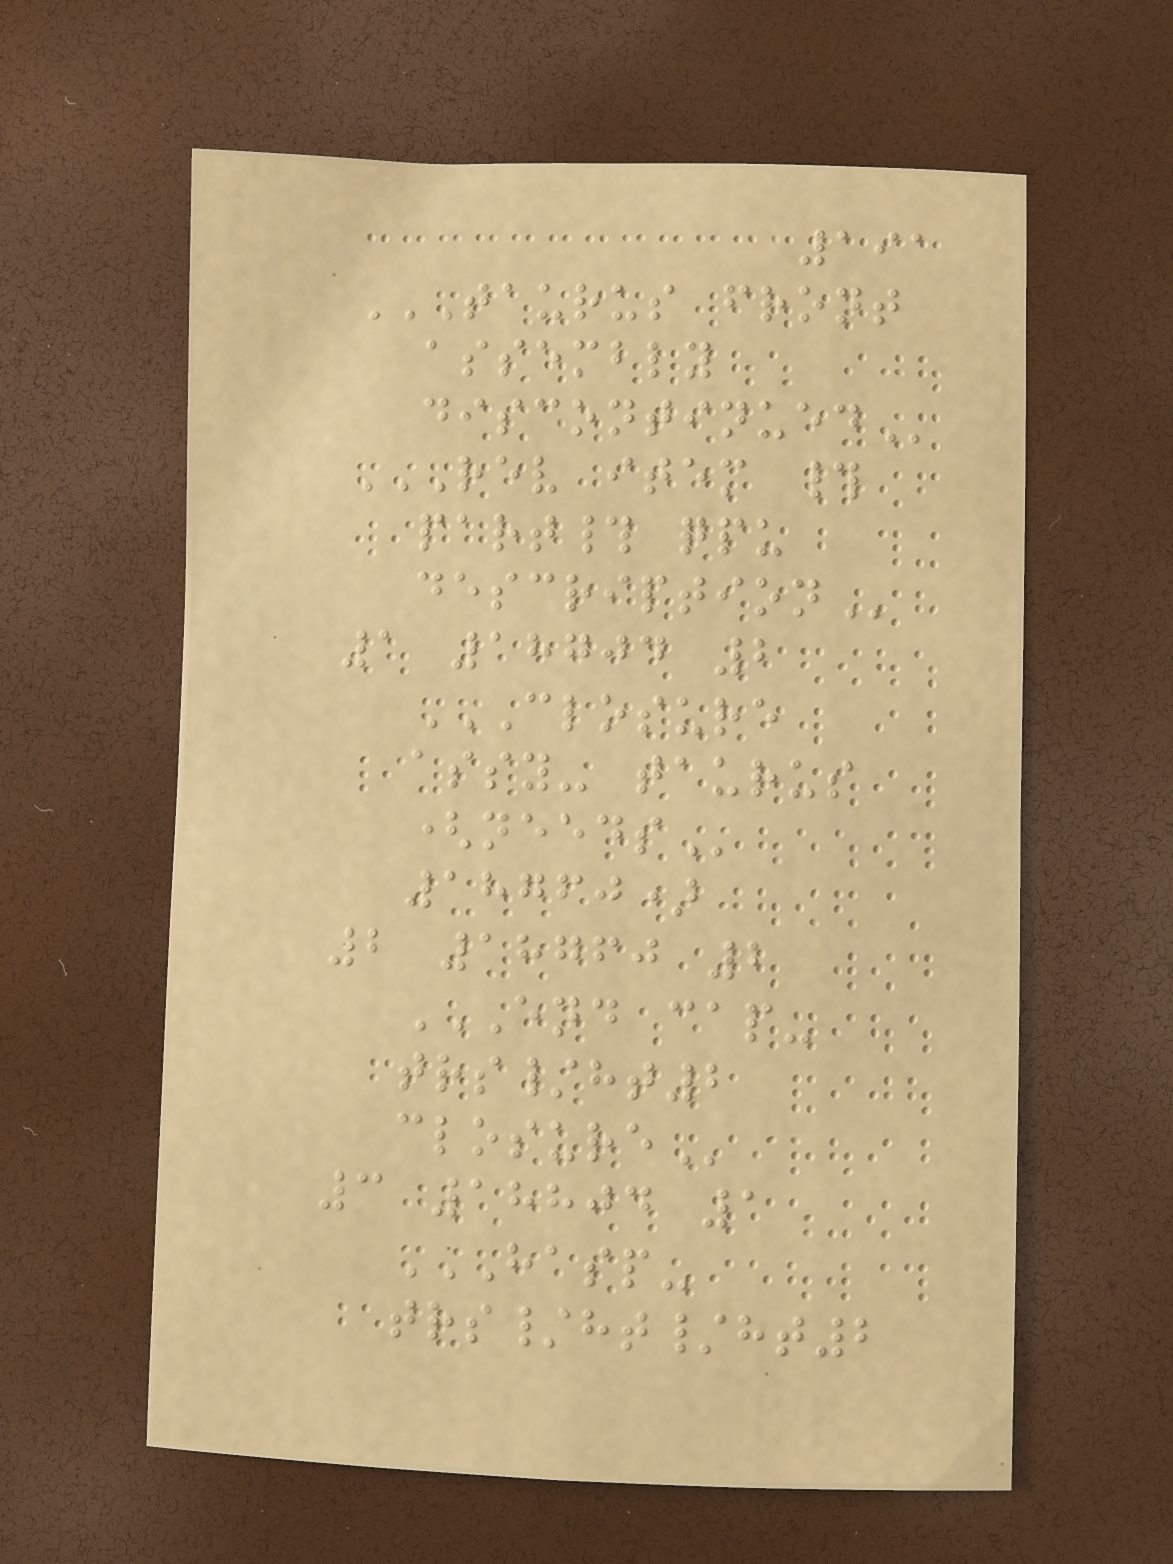191
TAURUS FRONT
ASSEMBLY
DISCONTINUED
REV ITEM #
PART# QPU
DESCRIPTION
1 18704 2
CLOSURE
ASSY- TAURUS
(NEEDS
18760)
2 18760 2
END CAP-
TRS/HT2
CLOSURE
3 18804 1
HASP-
TRS/HT/HT2
